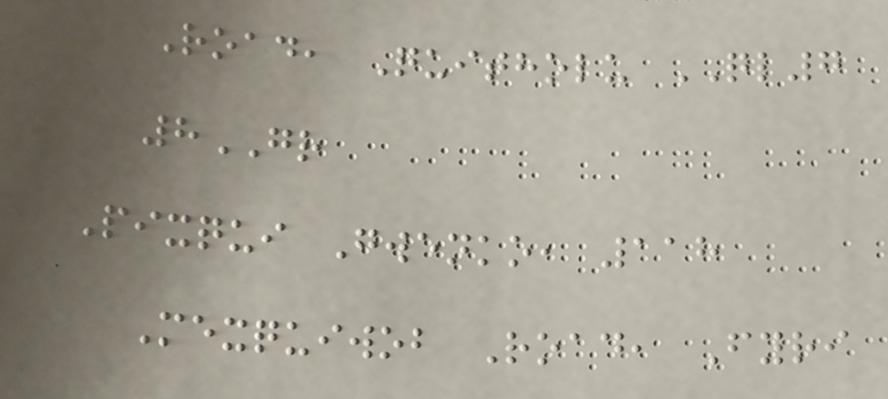Road, Quitholu QL7
8GR
Pixqui Gwenko, 118
Mexquiwob Road, Fyri
